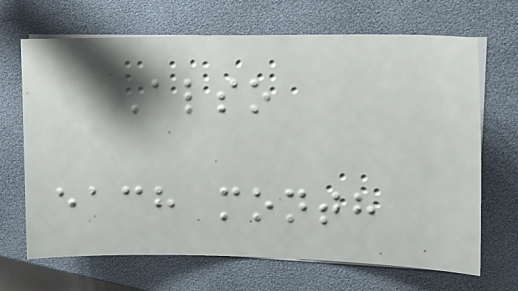Also
each month
